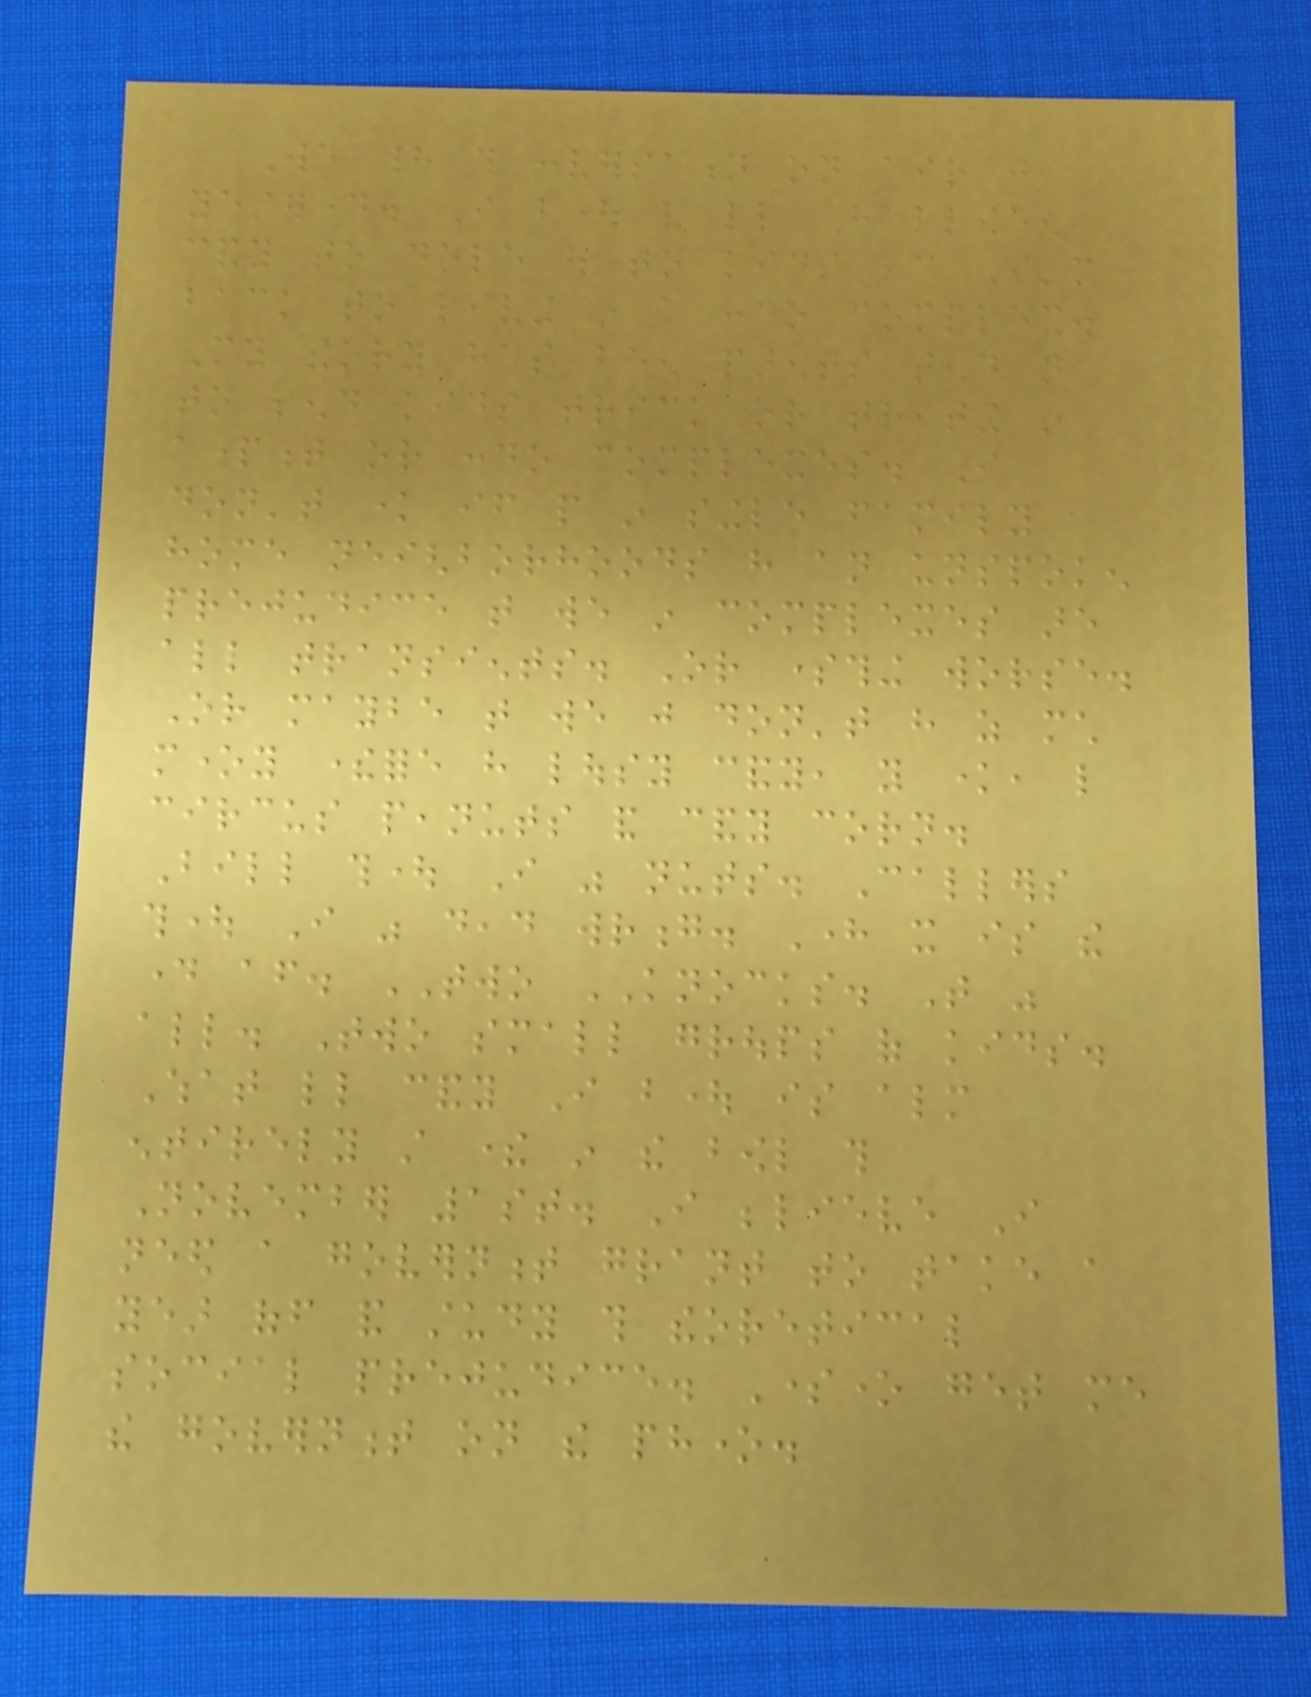We had this conversation on air just
yesterday. I bought very little Halloween
candy to dole out to kids because I'm
back to living in a condo complex.
My theory has been parents tend not
to send kids trick or treating in
apartment or condo complexes. I
don't know if people in single family
home neighborhoods have an unspoken
prejudice that we in complexes are
all transients. Or something worse.
Or maybe that we just don't have as much
money therefore have lousy candy, you know, like
circus peanuts and candy corn.
Bill thought I was nuts. Callers
thought I was dead wrong. Here it is the
day after. TWO KNOCKS. That was
all. Two small groups of kids.
What little candy I bought is almost
entirely still there in the bowl this
November 1st. I believe I
need a government grant to take a
year off and study this theoretical
social prejudice. Someone get me
the government on the phone.
